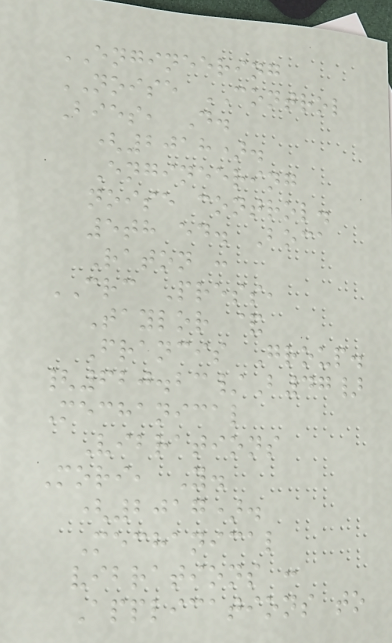ENGINEERING
NOISE CONTROL
Bies, D.
(2018).
Engineering
noise control.
5th ed. Boca
Raton :
CRC Press,
Taylor &
Francis Group.
{620.23/B47}
Mechanical
Vibrations
Mori, Y.
(2017).
Mechanical
vibrations :
Applications to
